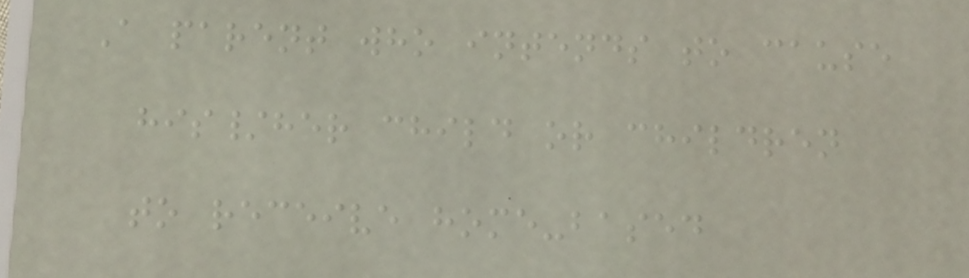A parent who intends to cause
his/her child or children
to receive home-based
